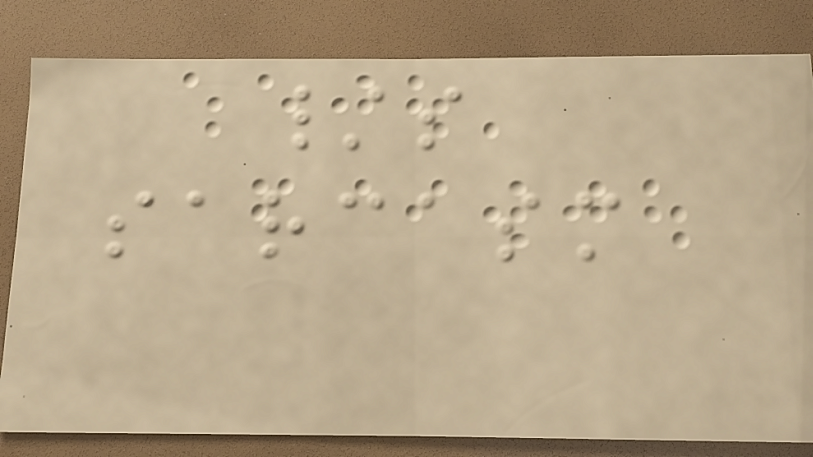/s
sarcasm
